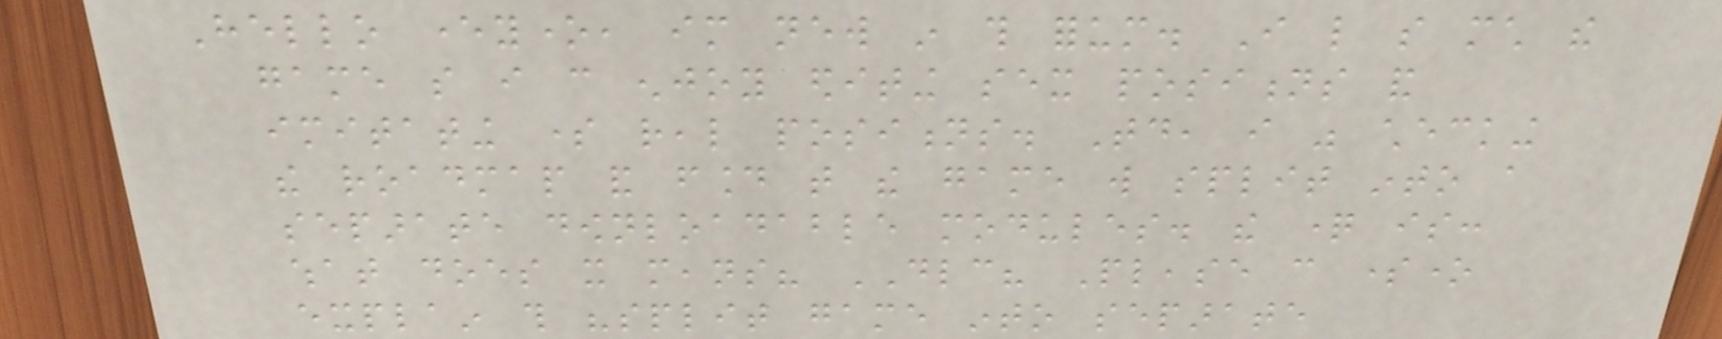Hello everyone, im new in this forum. I like so much the
game so i can enjoy editing sex positions and
imitating some real positions. Today, i was checking
the roadmap and found that the game will split into a
separate downloadable modules. the question is:
what does it means? DLC? Please can someone
explain this "split game into separate
